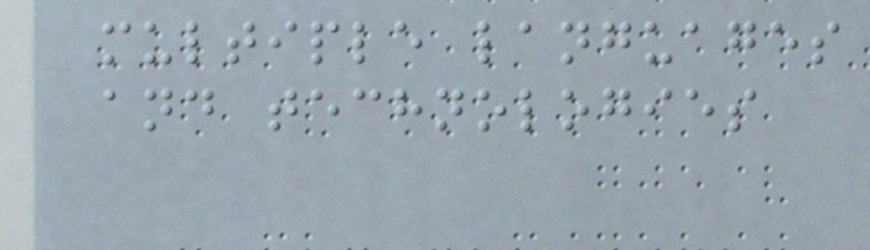multiple languages
and technologies
